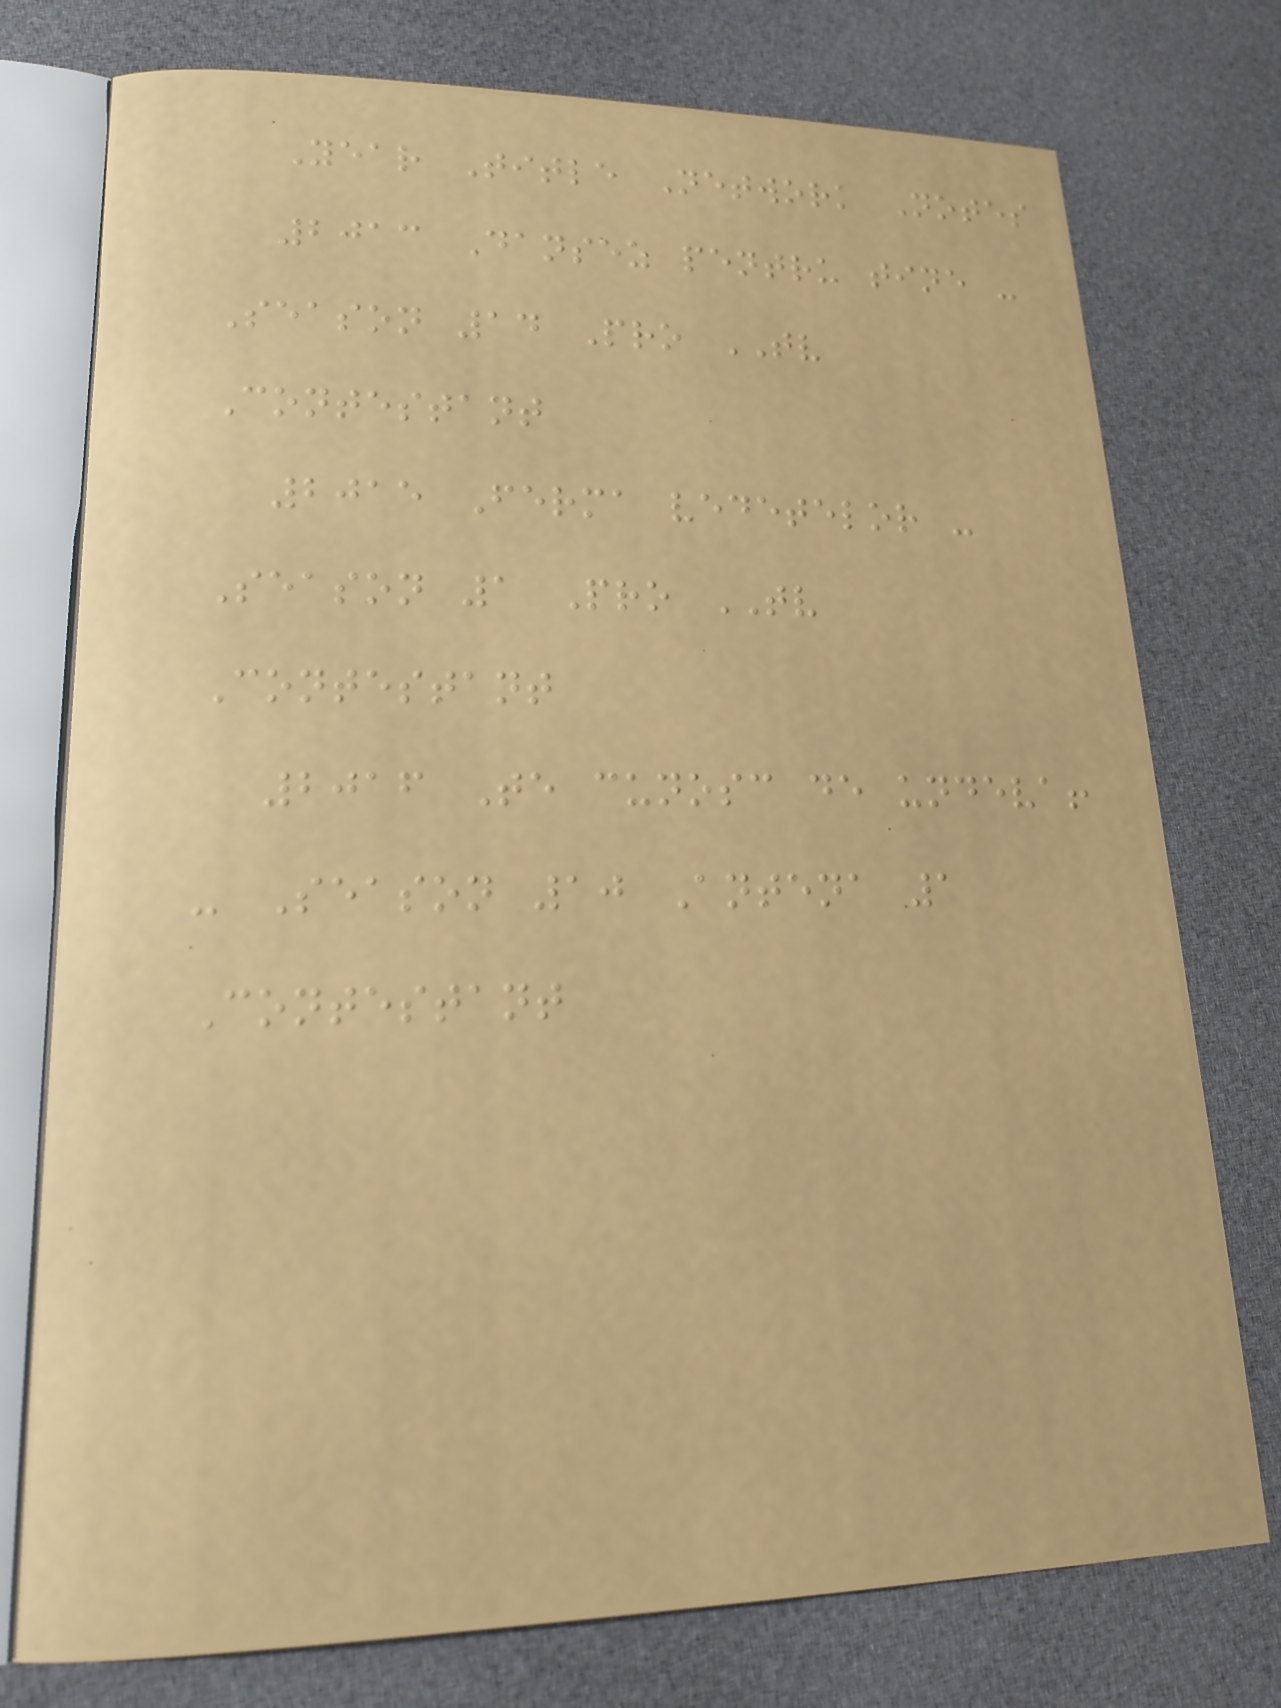Year Title Network Notes
2013 Dansez pentru tine -
Season 14 Pro TV
Contestant
2015 Ferma vedetelor -
Season 1 Pro TV
Contestant
2016 Te cunosc de undeva!
- Season 10 Antena 1
Contestant
